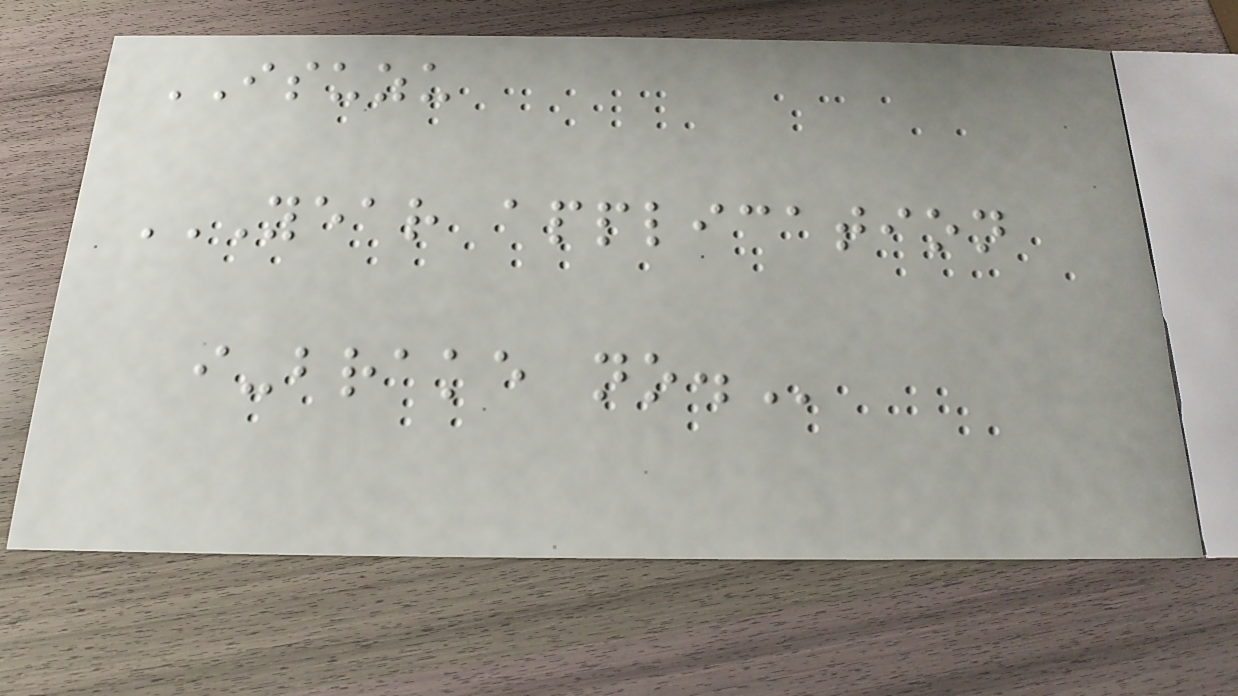ISUZU
YEAR APPLICATION
I-BRAKE NO.
